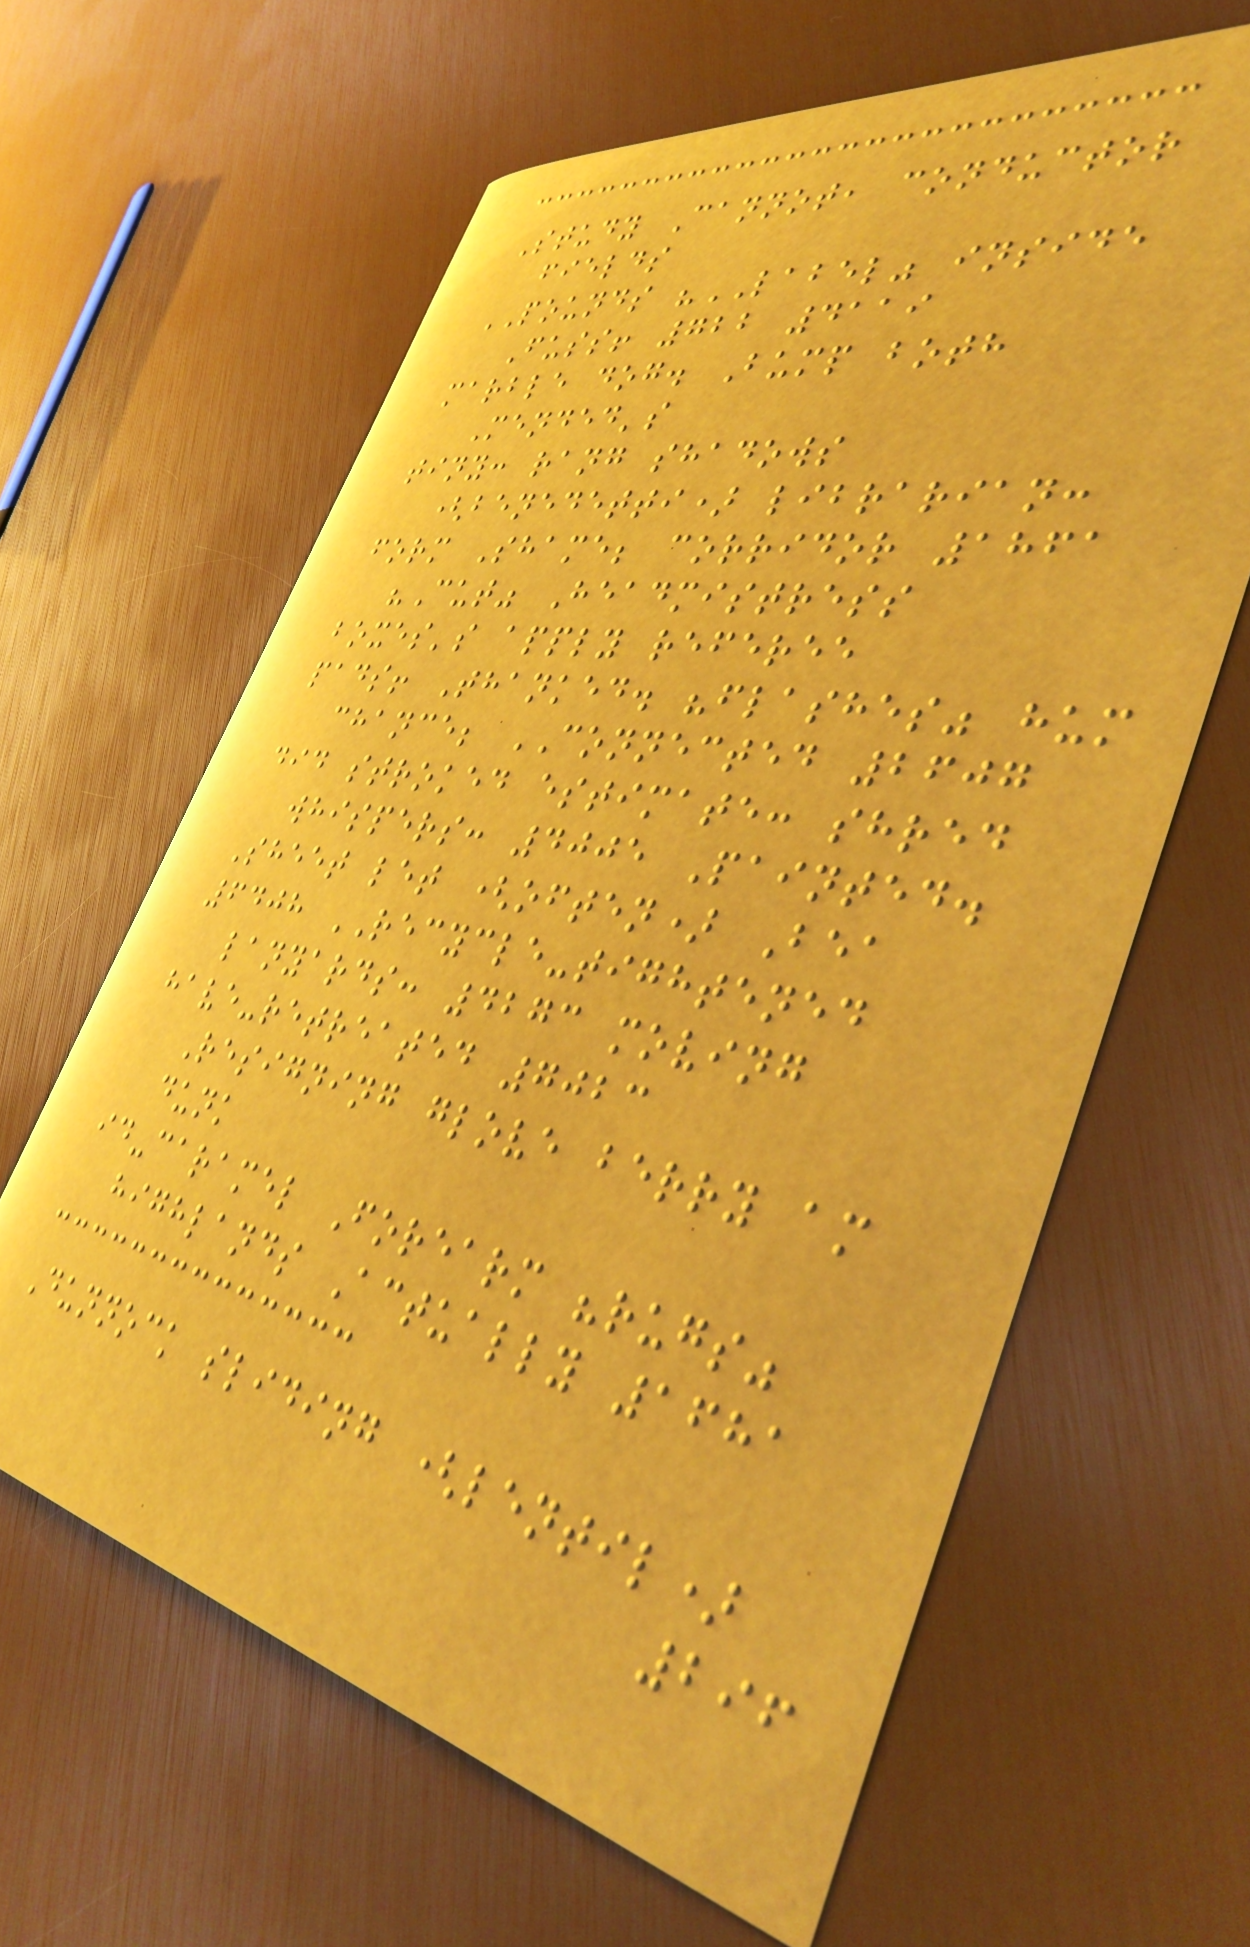Study Cannot, conductor
fields
POUNDS "LABEL" inside
Fuss! 722 4119
marble dog. Bump both
Mended's
tiny: rang shadows
(benedetti) librarian:
form Shame; corridor 1861
"Cut" Headmistress
boxes's apply referee
pads! Thanked. "flashes" hum
chance; CONNECTED 2607
did stroked estimate: shred
whispers: 4005 Painted.
Sheet let (often) Bea
6408 RECYCLE-tightened
lanyards: 4273 moving
have-retreated 7023
Resigning glove berry am
dunk
id-caramel Forearm "rugs"
highlands Actually 1681
Dunnock sliding (lentil)
296
